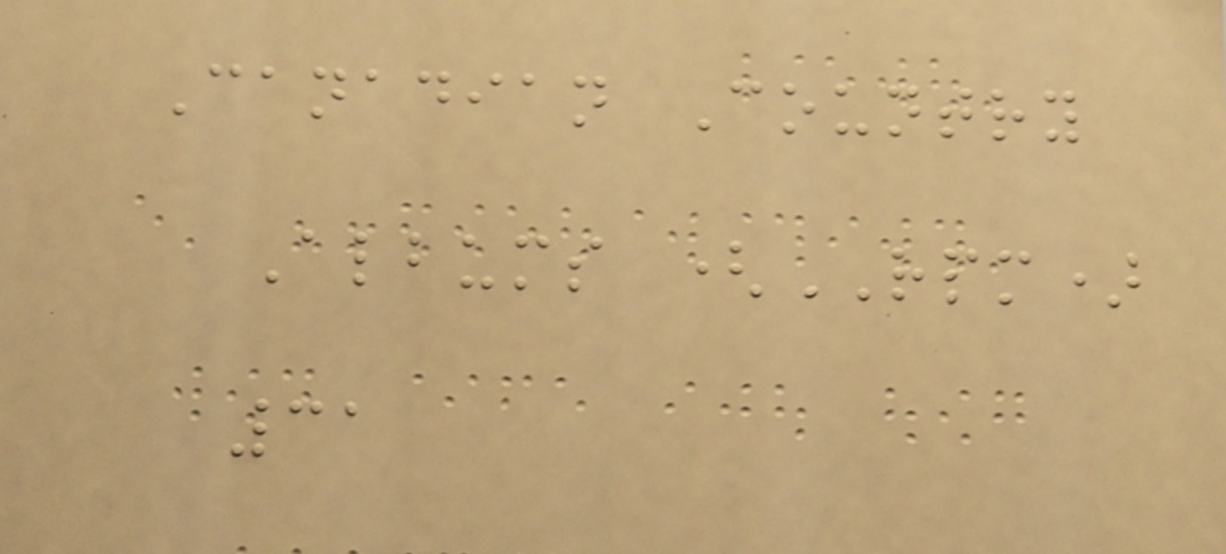Canadian Country
Albums (RPM)
31
